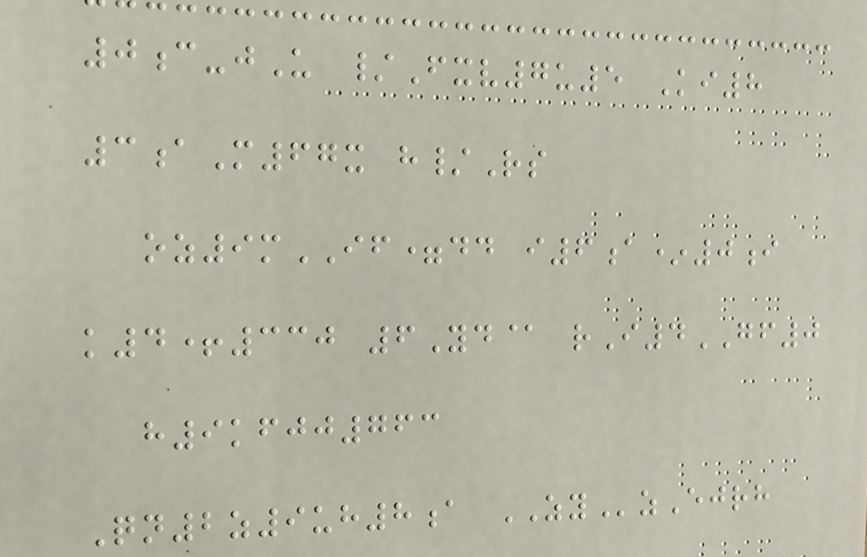0c-jU /Fxv7u5 Ki8
3aM67x h/Rs
oz9mIF=dd i6a*0i
k4+330 6Yd@ rI4GF0
h9kfjj763
Qn2z9uh8a ZYzEjrh
